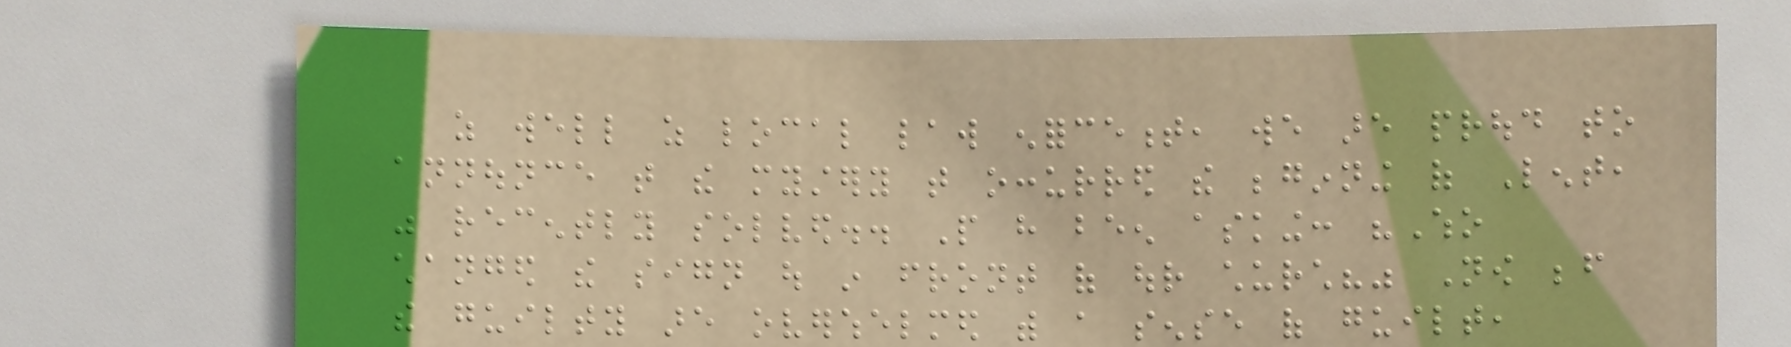as well as local law enforcement, we are proud to
announce that the mystery that occurred the beginning of Lent,
was recently solved.. People have been asking: "Who
changed the sign out in front of our church?" Now before
the guilty are overwhelmed with a sense of guilt,
